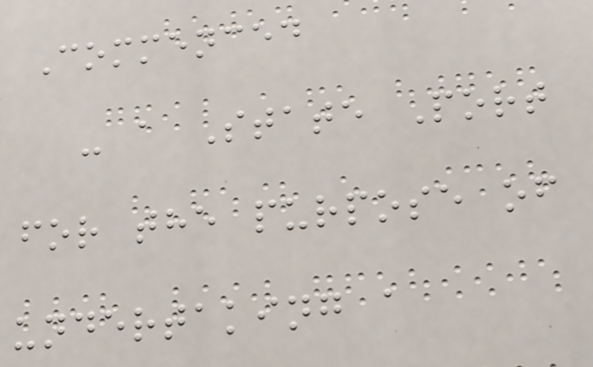Commenced
- a State Port
for the purpose of
undertaking a
